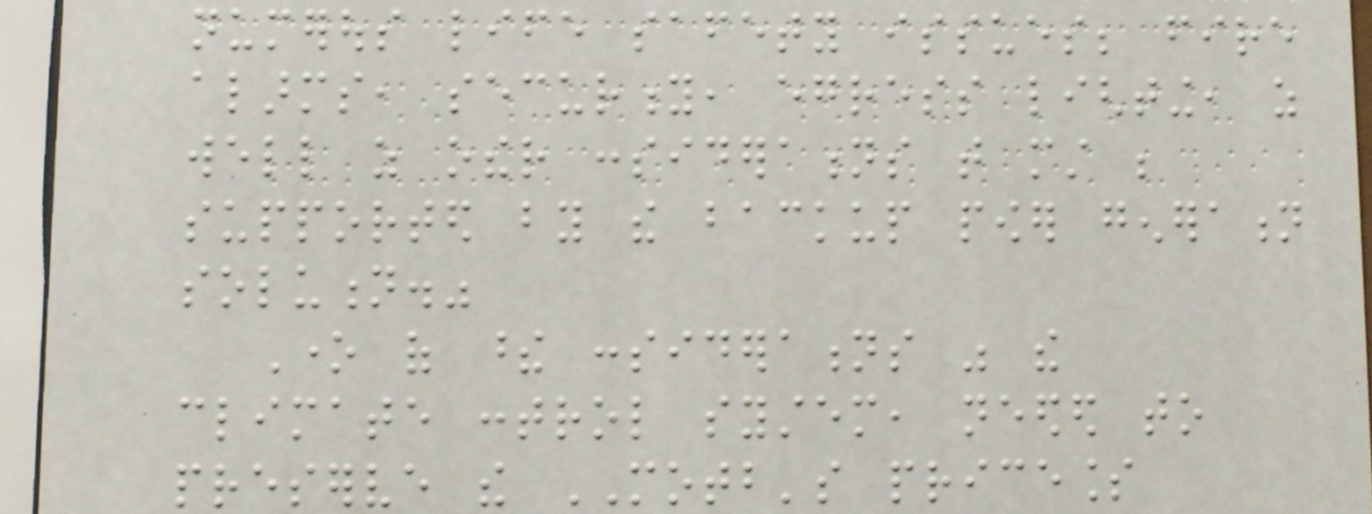numerous life safety issues; fire
alarms, security, egress lighting, as
well as other considerations that must be
supported by the backup power generation
solution."
One of these considerations was the
climate control system, needed to
preserve the MOTB's priceless
